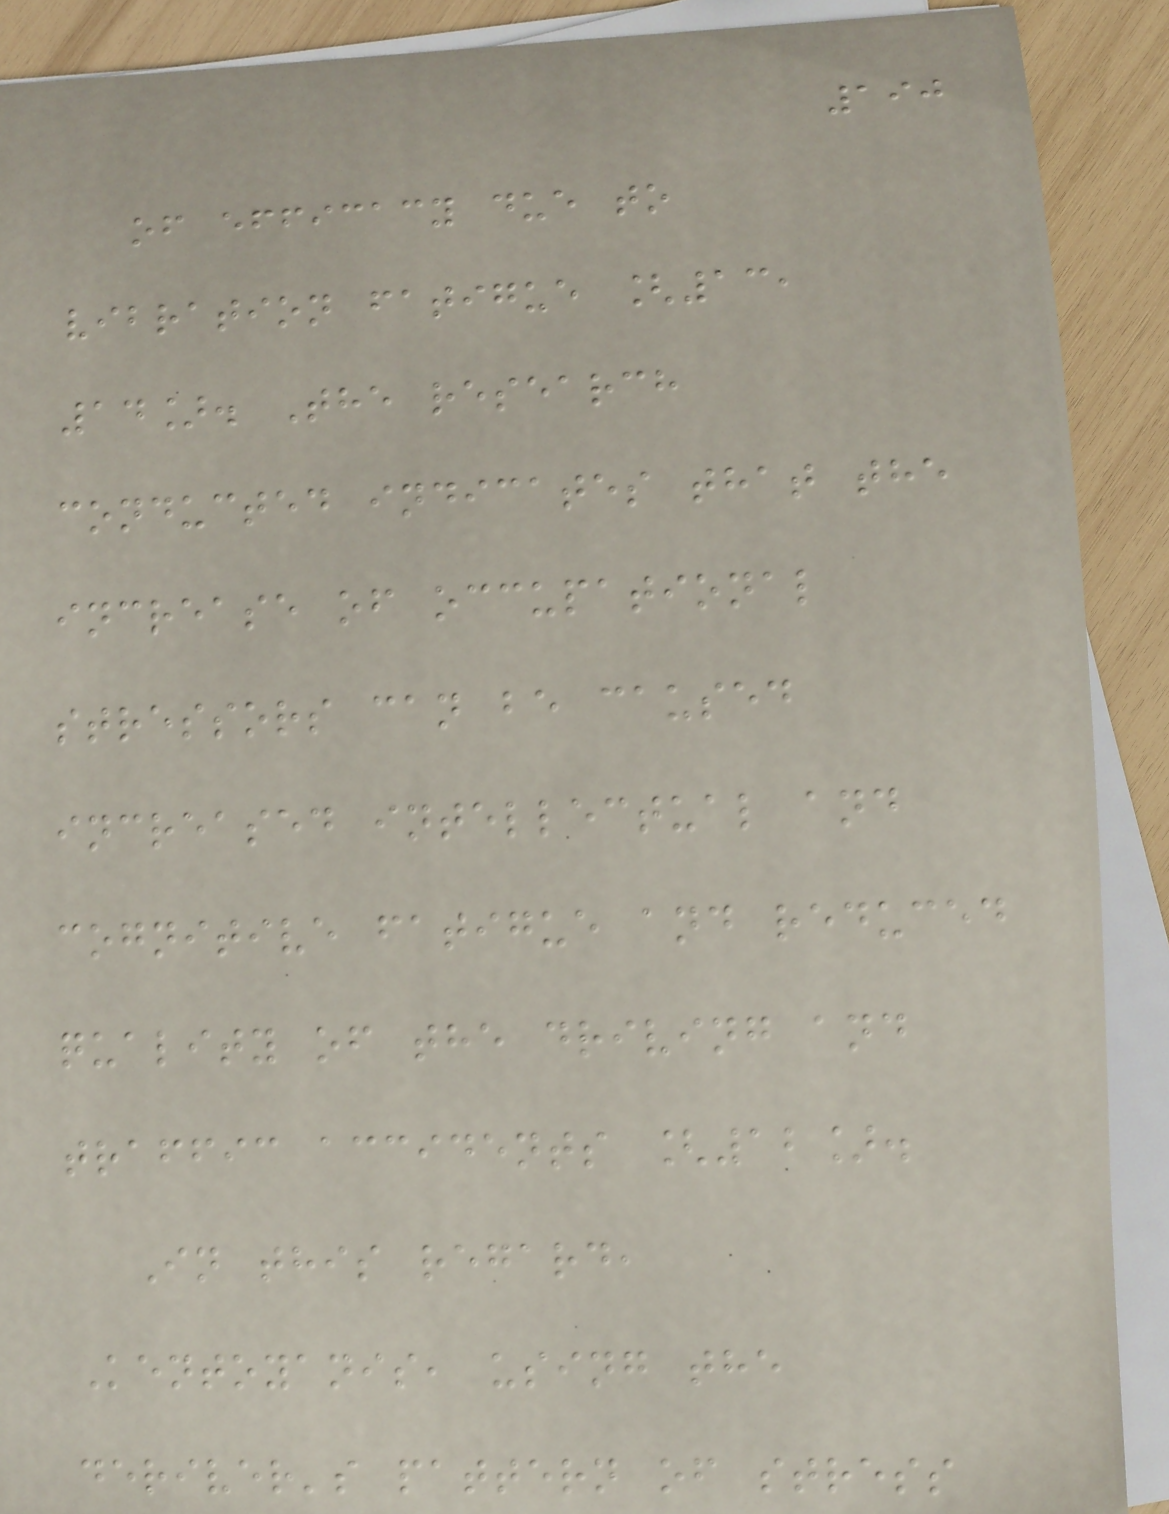190
of efficacy due to
vibration fatigue [13,
14]. The research
conducted indicates that the
increase of occupational
stressors can be caused
increased intellectual and
cognitive fatigue and reduced
quality of the driving and
traffic accidents [12].
In this regard,
Kentoyanis, using the
deriver's pattern of stress
